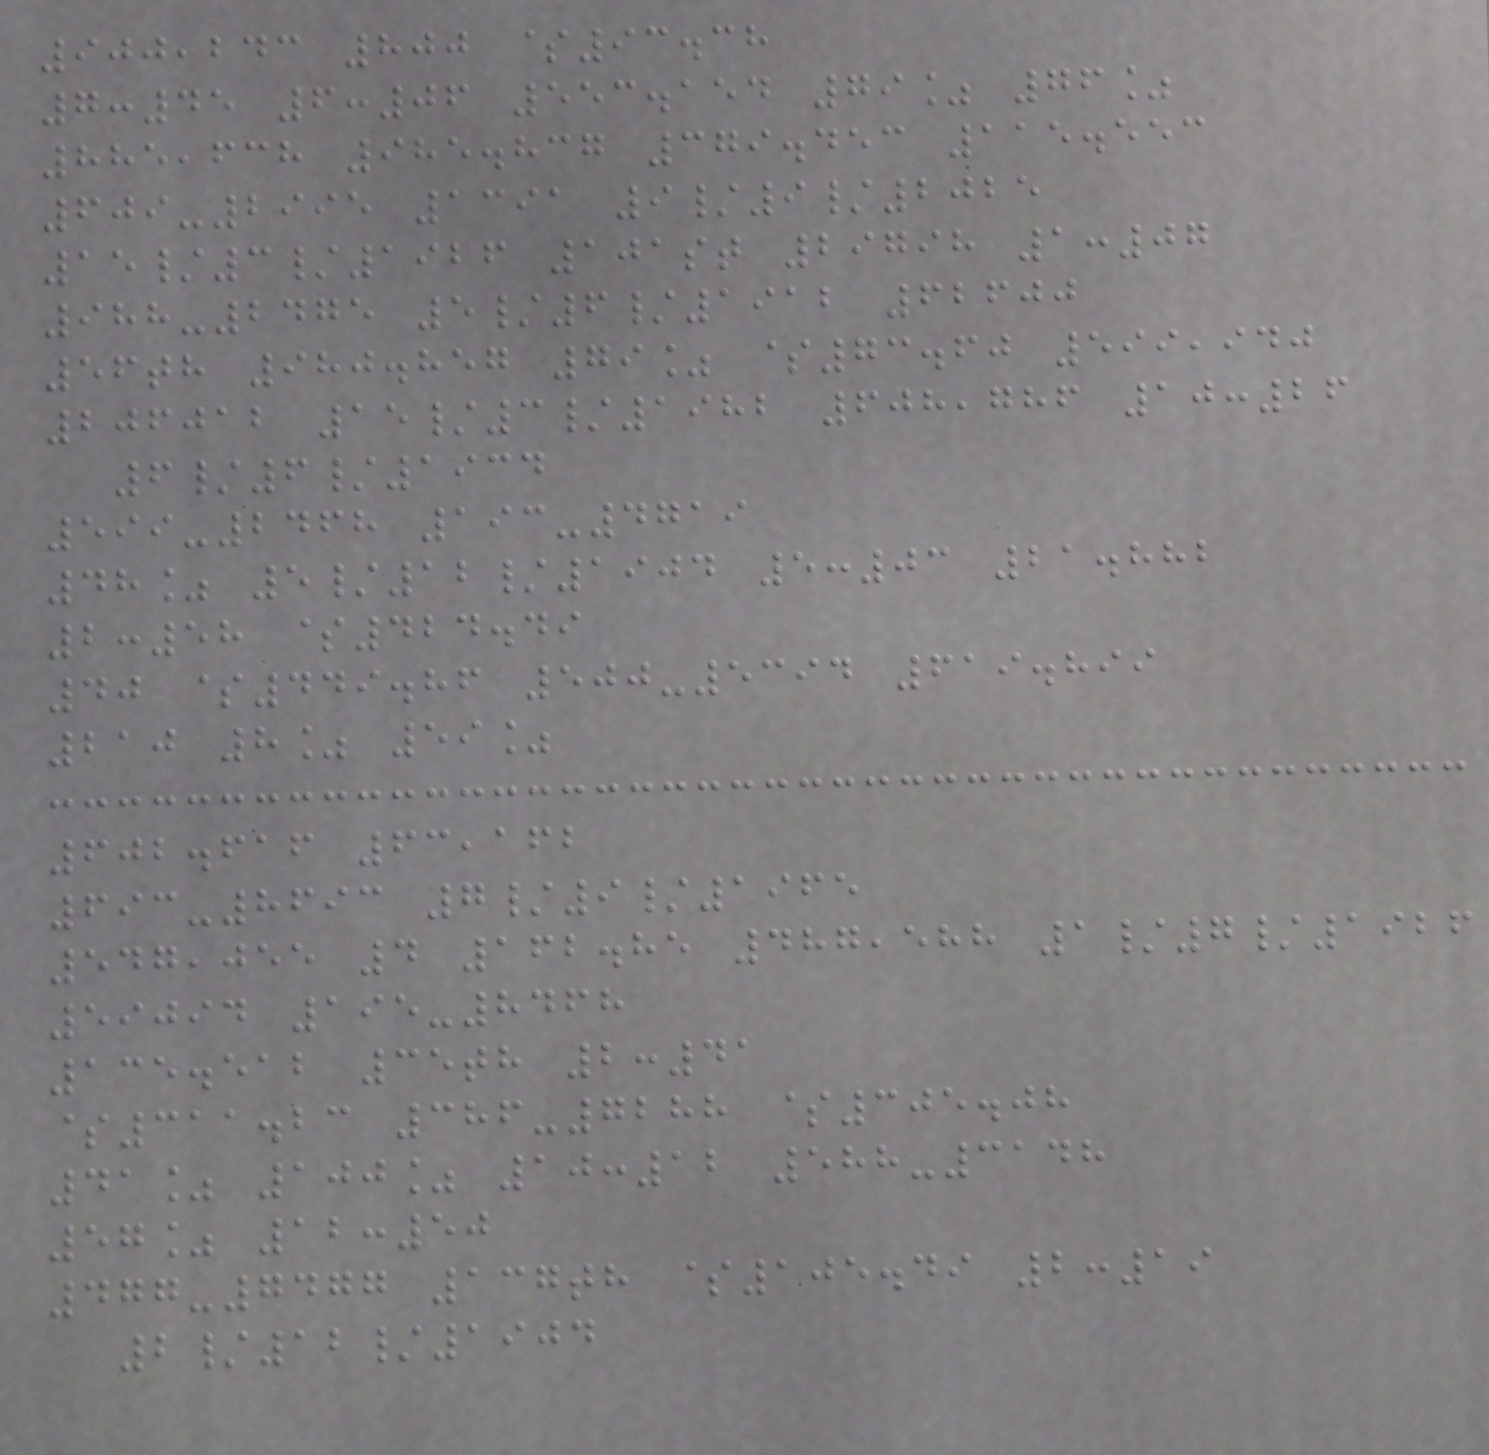900,243 800 $93.38
7:45 6:06 553.154 79% 76%
885,638 985.837 379.453 115.553
609-2995 1391 9/9/2025
15/3/1926 101st 29798 1:07
988-2475 5/6/1912 62600
56th 980.857 79% $73.60 599,940
206012 15/3/1982 608,786 10:26
6/6/1934
599-2468 193-4719
48% 5/12/1904 5:03 21.882
2:58 $424.49
40 $449.86 500-5394 619.899
210 8% 59%
602.616 63,162
693-8693 7/9/1965
547,055 4 162.85 487,588 1/7/1926
59094 195-8468
135.512 35th 2:41
$311.23 386-7288 $305.08
41% 100% 10:12 588-3148
57% 12:50
477-7477 137th $105.49 2:19
2/12/1904
